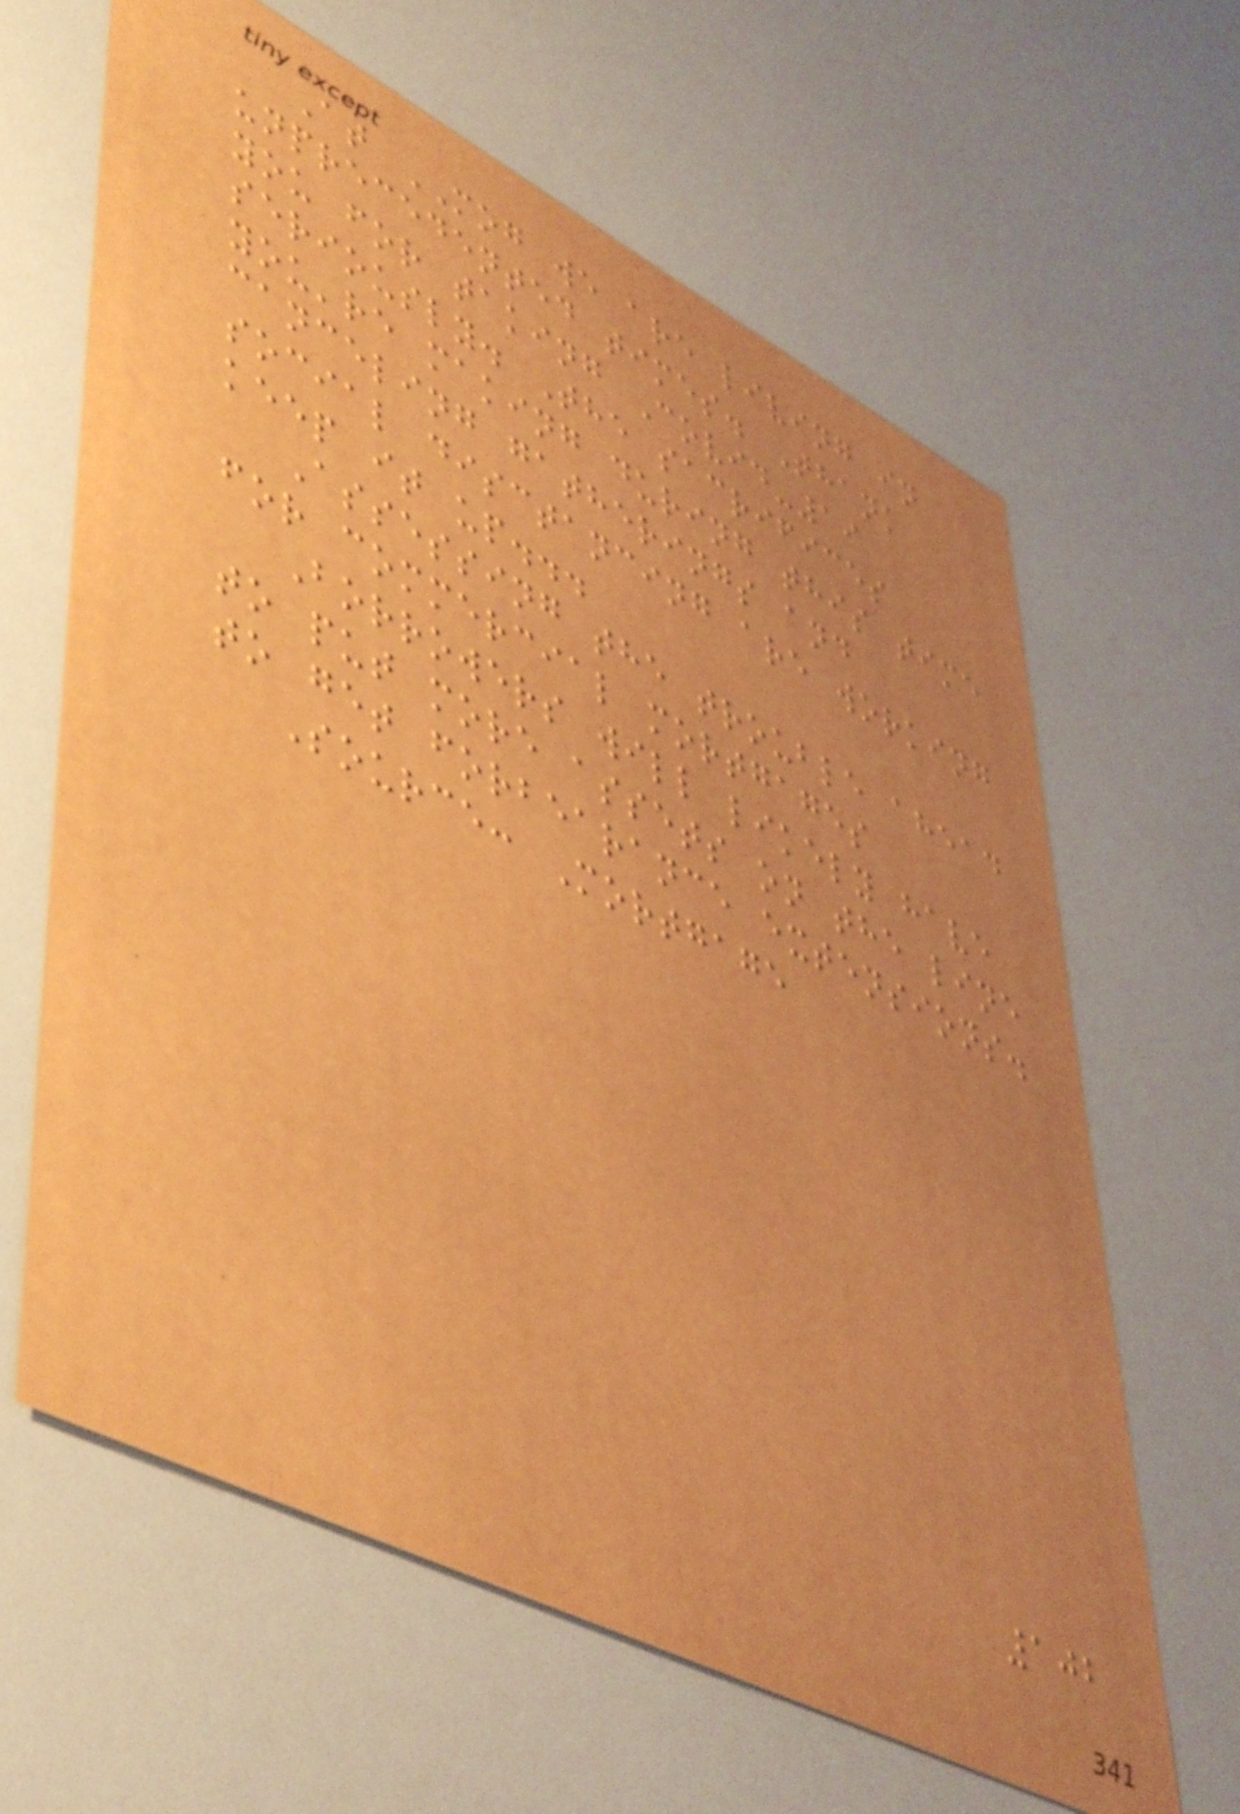At MOG we are living in
unprecedented times. Thank
you for taking Covid-19
seriously. The sacrifices
you're making during this time
canceling gatherings and
social disctancing are working
keep it up...
Assessing the trouble ahead
for commercial mortgages
Borrowers will likely have
to put more assets on the line
to get forbearance extensions.
Source: Mortgage
102
